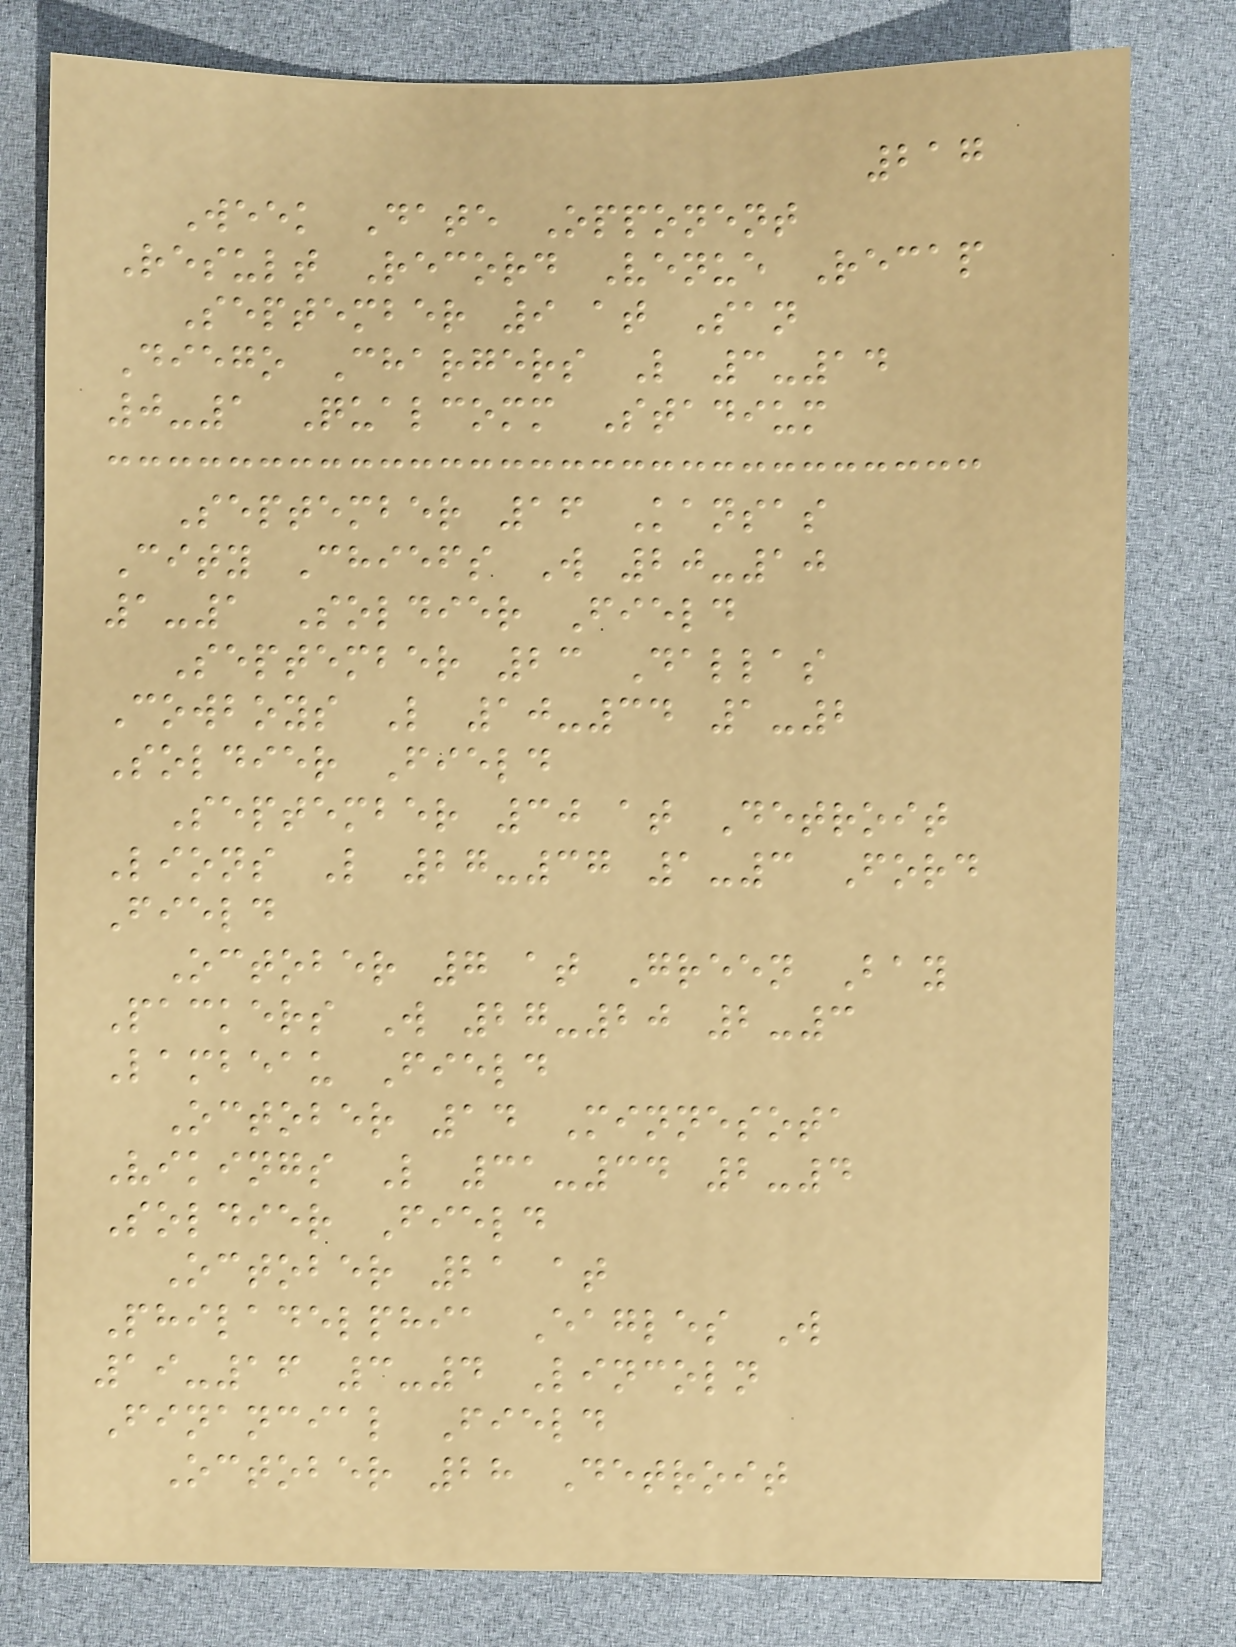217
Week Date Opponent
Result Record Venue Recap
September 9 at San
Diego Chargers L 3-14
0-1 Qualcomm Stadium
September 16 Kansas
City Chiefs W 20-10
1-1 Soldier Field
September 23 Dallas
Cowboys L 10-34 1-2
Soldier Field
September 30 at Detroit
Lions L 27-37 1-3 Ford
Field
October 7 at Green Bay
Packers W 27-20 2-3
Lambeau Field
October 14 Minnesota
Vikings L 31-34 2-4
Soldier Field
October 21 at
Philadelphia Eagles W
19-16 3-4 Lincoln
Financial Field
October 28 Detroit
